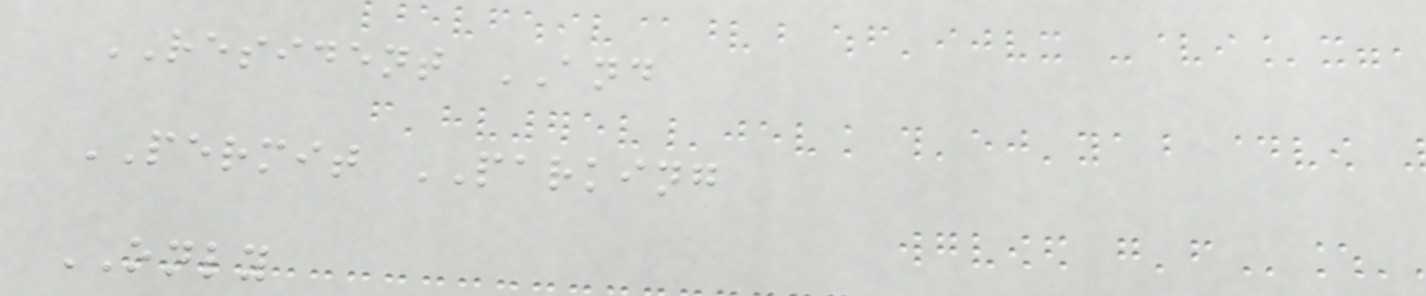RESIDENT AND
PERMIT PARKING
ONLY
